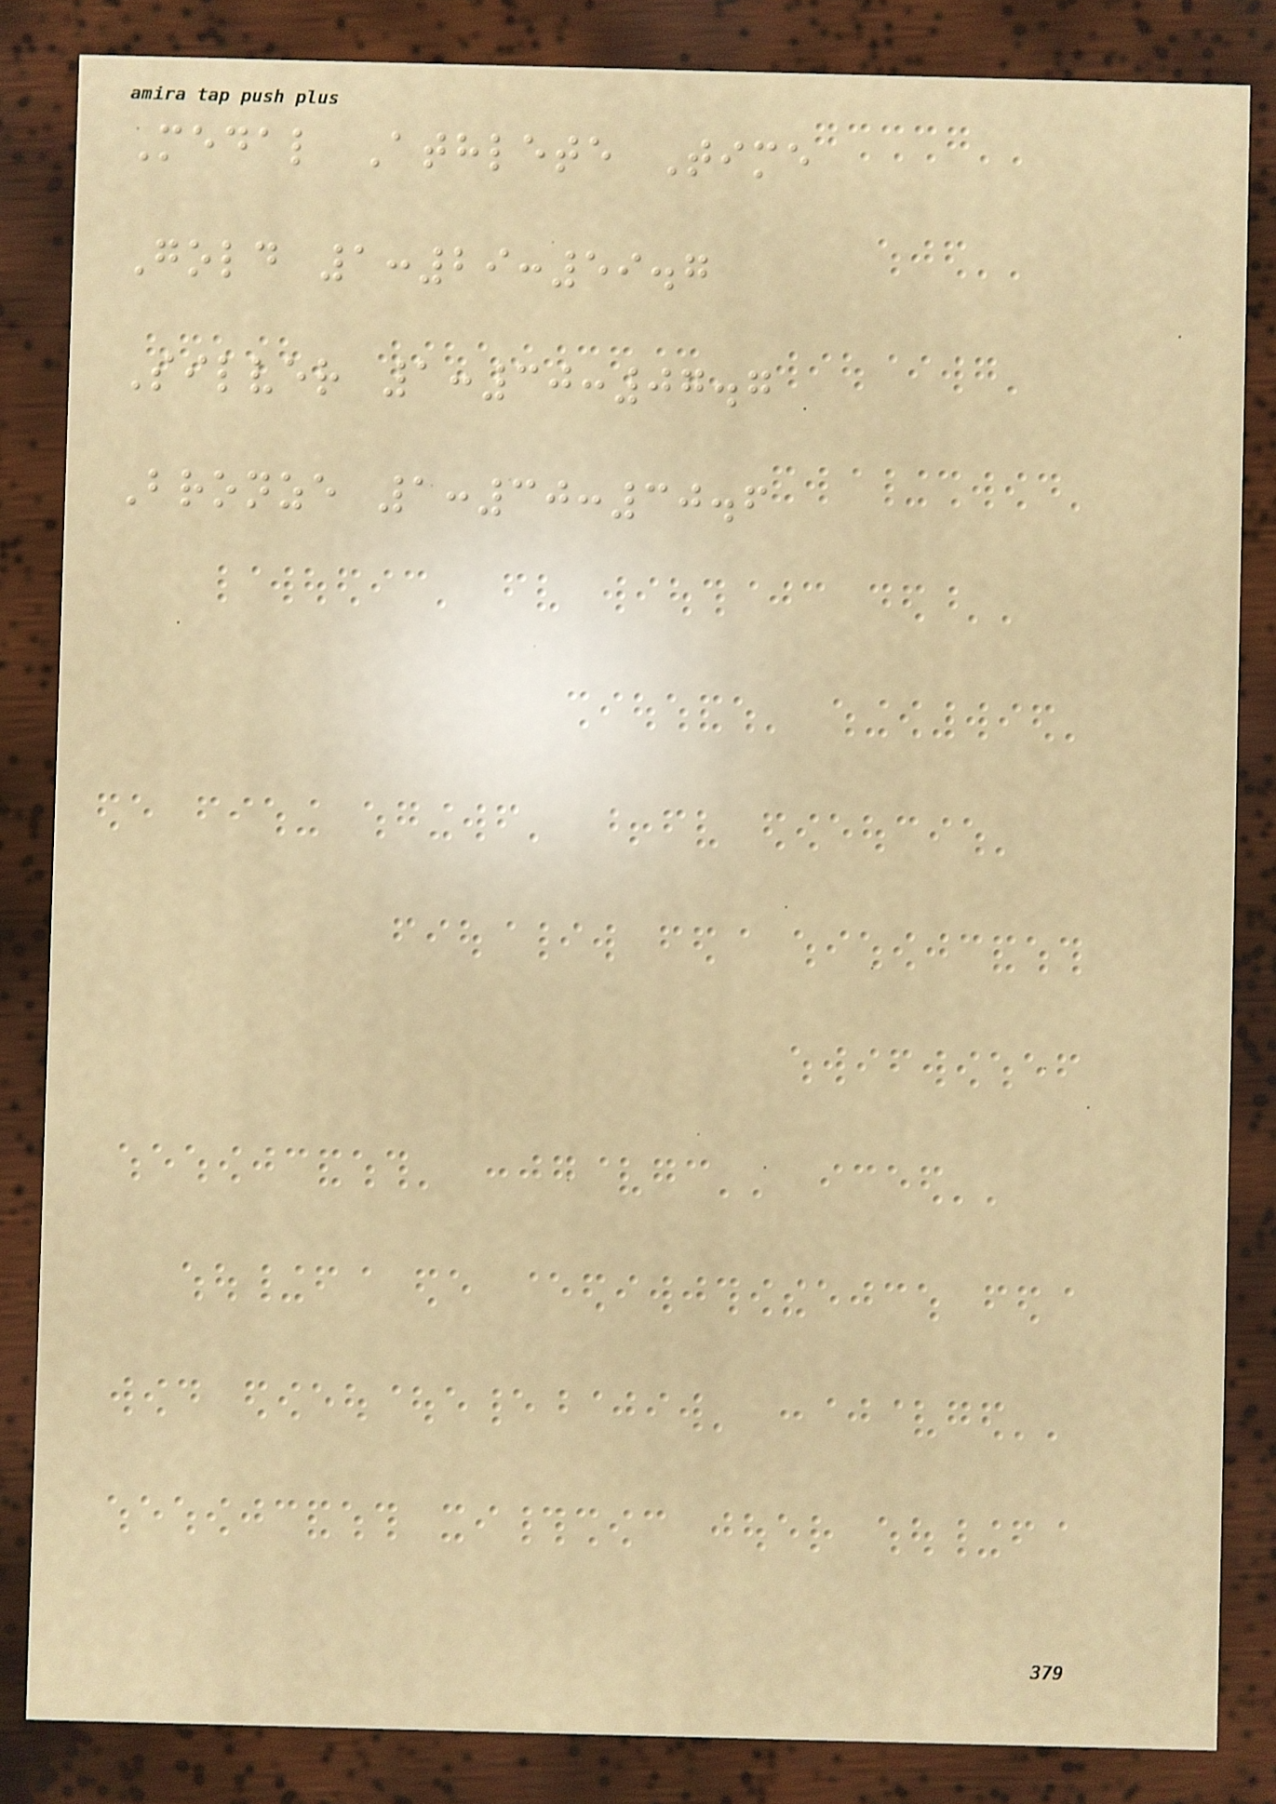Medal Athlete Time
Gold 1:29:59.7
Silver 1:30:07.7
Bronze 1:30:30.6
